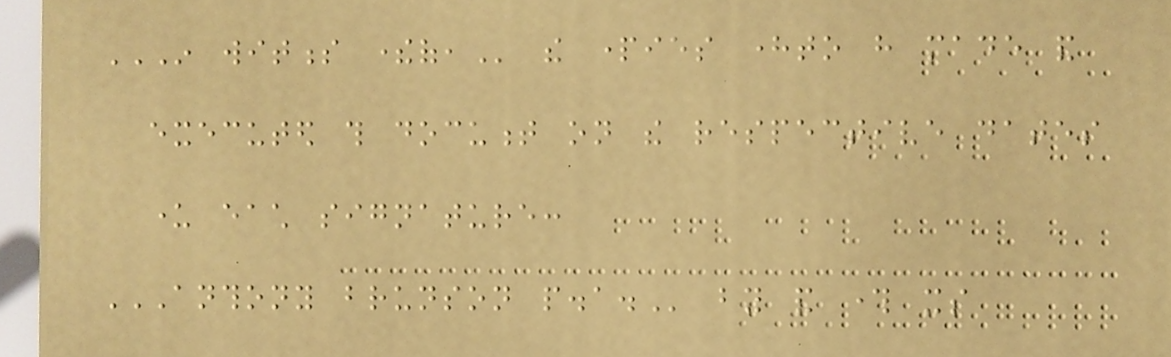IN WITNESS THEREOF, the parties hereto have made and
executed this document on the respective dates
under each signature:
ANTHONY BRUNSON P.A. by and through its
